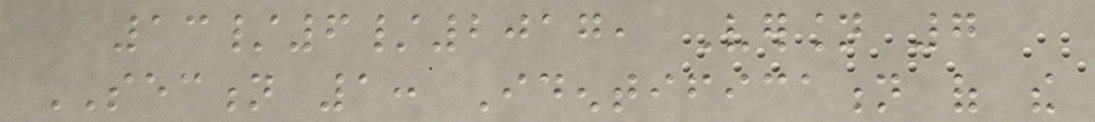13/6/2017, Version 7
SECTION 1: Identification of the
